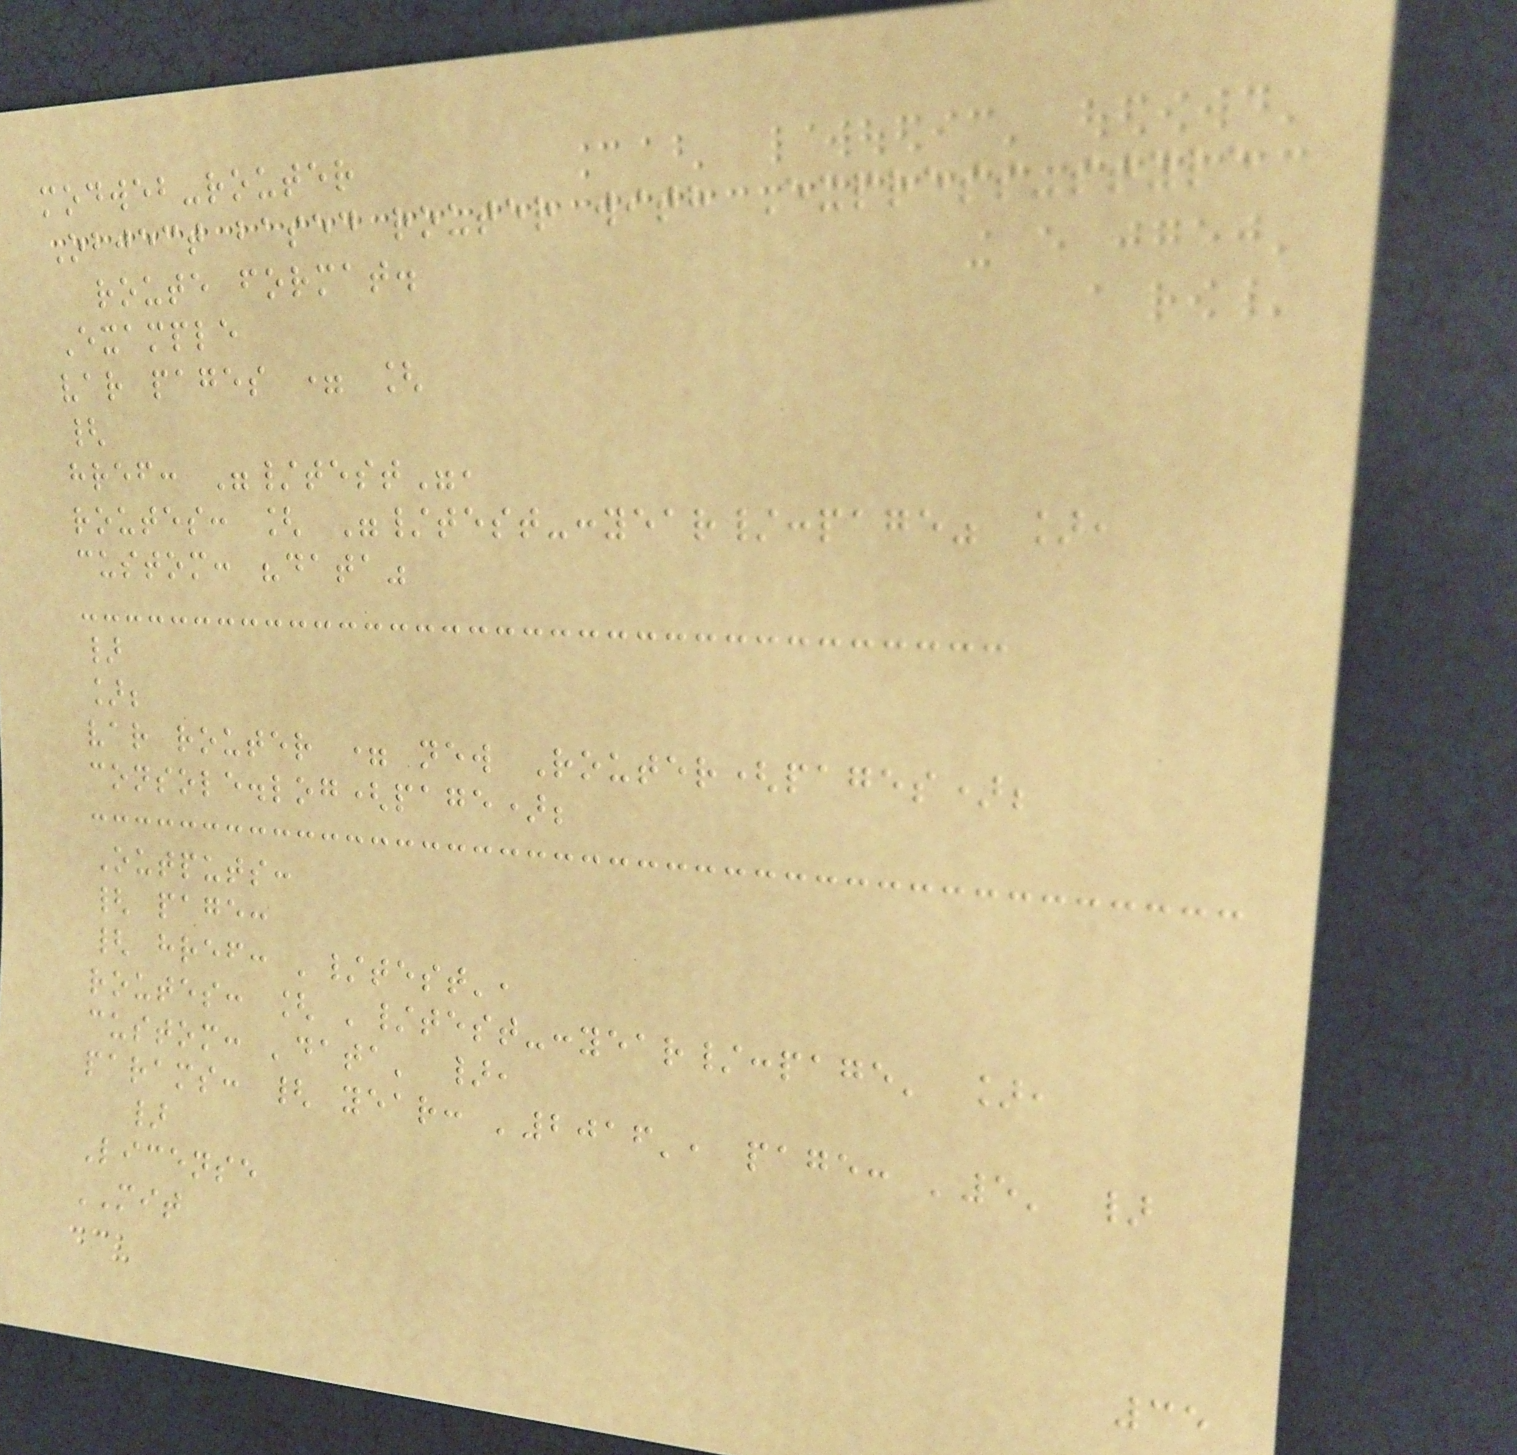modweb-router
Object based router with Express-style
route format.
Example
var pages = [
{
href: "/test",
routes: [ "/test-:year/:page" ],
custom: "data"
}
];
var router = new Router(pages);
console.log(page);
Outputs:
{ page:
{ href: '/test',
routes: [ '/test-:year/:page' ],
custom: 'data' },
params: { year: '2016', page: '5' }
}
License
MIT
35
